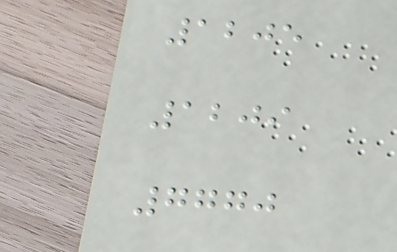1205
1209
7770
